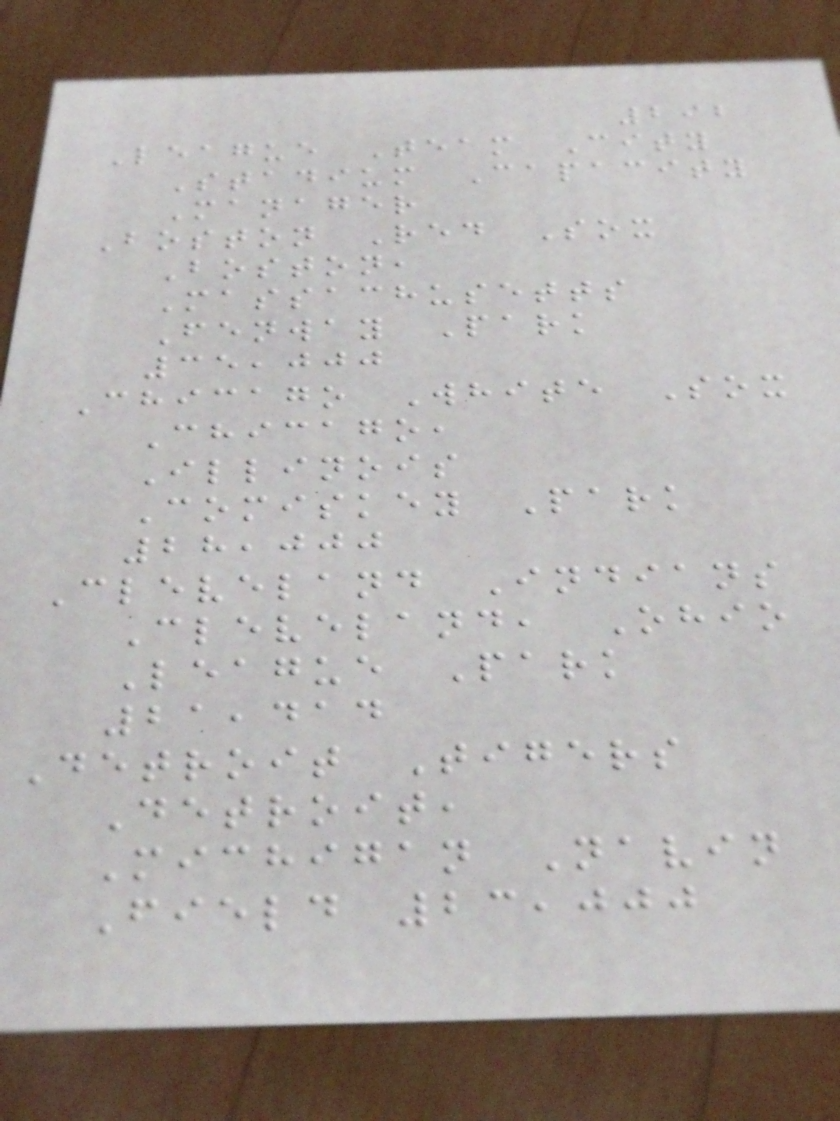292
League Team City
Stadium Capacity
Manager
Boston Red Sox
Boston,
Massachusetts
Fenway Park
35,000
Chicago White Sox
Chicago,
Illinois
Comiskey Park
28,000
Cleveland Indians
Cleveland, Ohio
League Park
21,414
Detroit Tigers
Detroit,
Michigan Navin
Field 23,000
